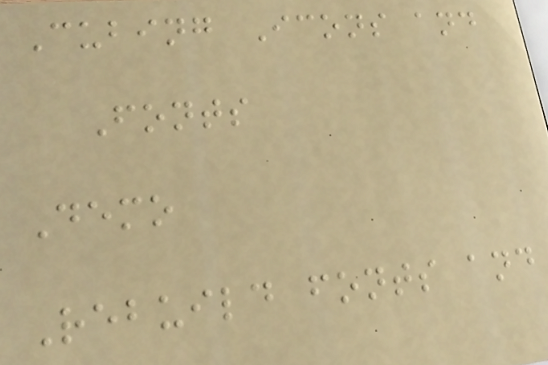Cubing Icons and
Fonts
Demo
Rebuild fonts and
